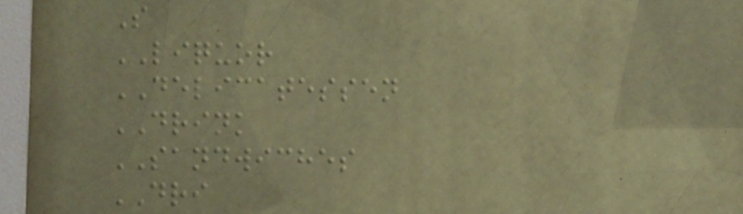S
LIQUOR
DELICATESSEN
DRINK
SANDWICHES
DRI
